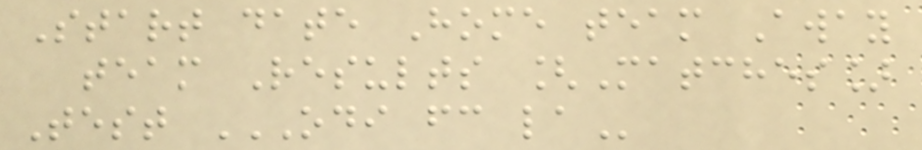Start date Home team Away
team Results [Matches]
Test ODI FC LA
